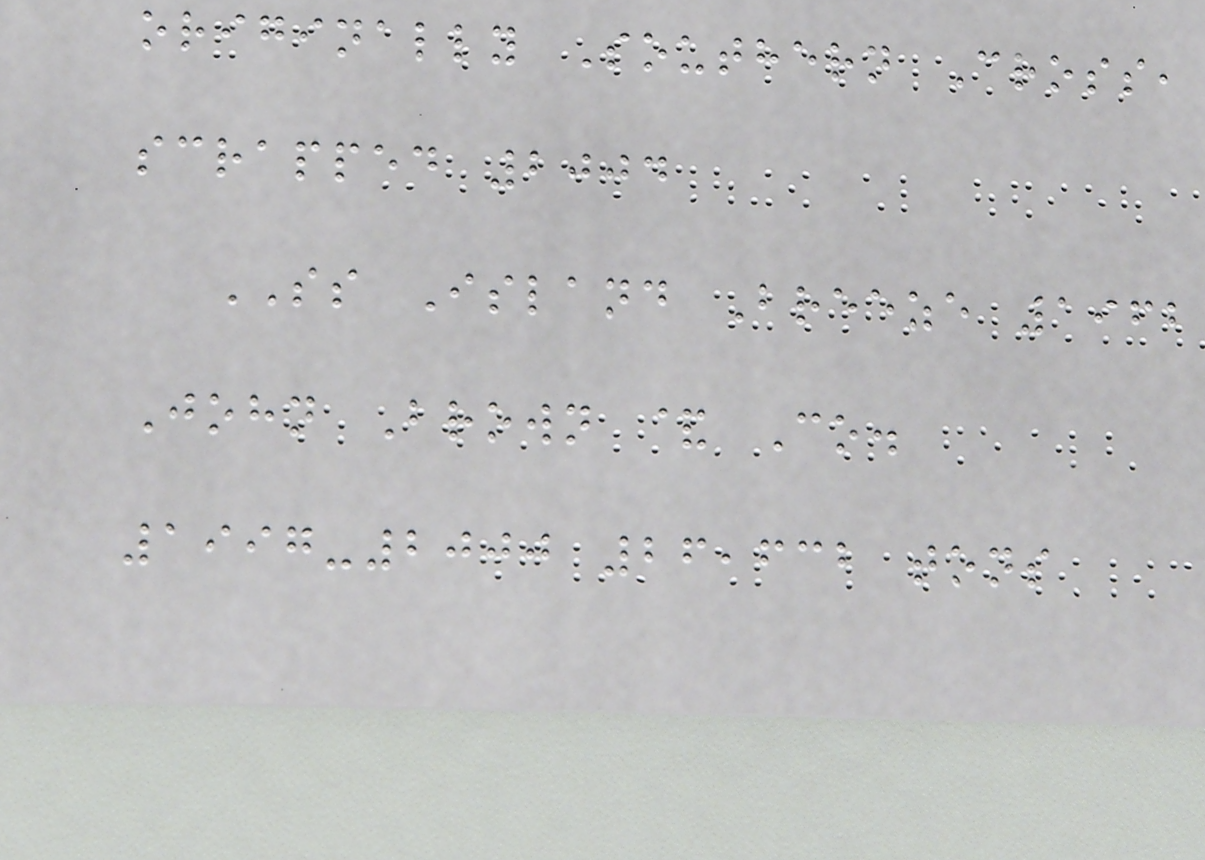originally Southern Cross,
scrapped 2004
SS Island Breeze 1962
John Brown & Co.
1997-2000 26,632 tons
